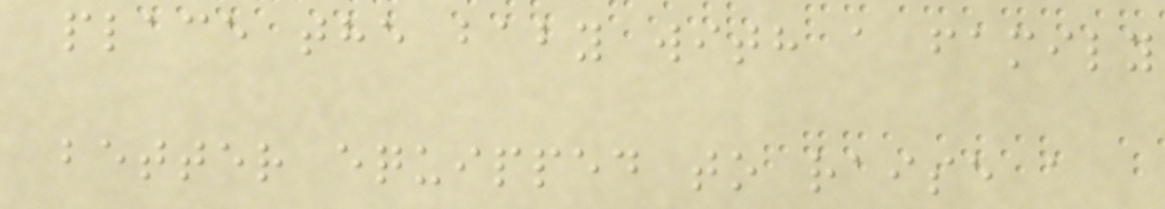place the baby with a family
better equipped to raise a
